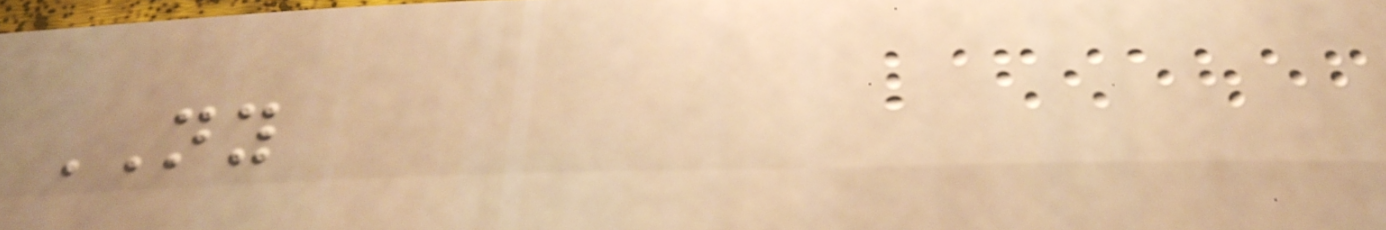NY
